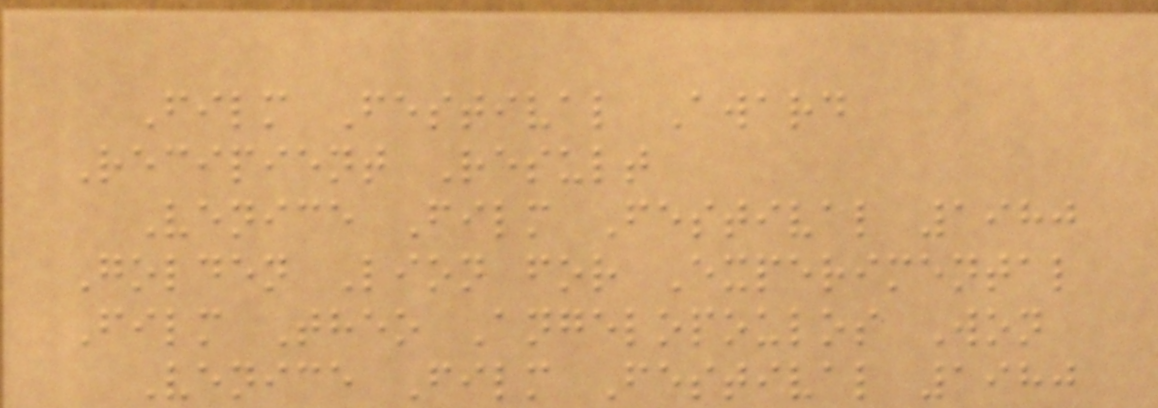Film Festival Award
Recipient Result
Venice Film Festival 1980
Golden Lion for Experimental
Film Theo Angelopoulos Won
Venice Film Festival 1980
